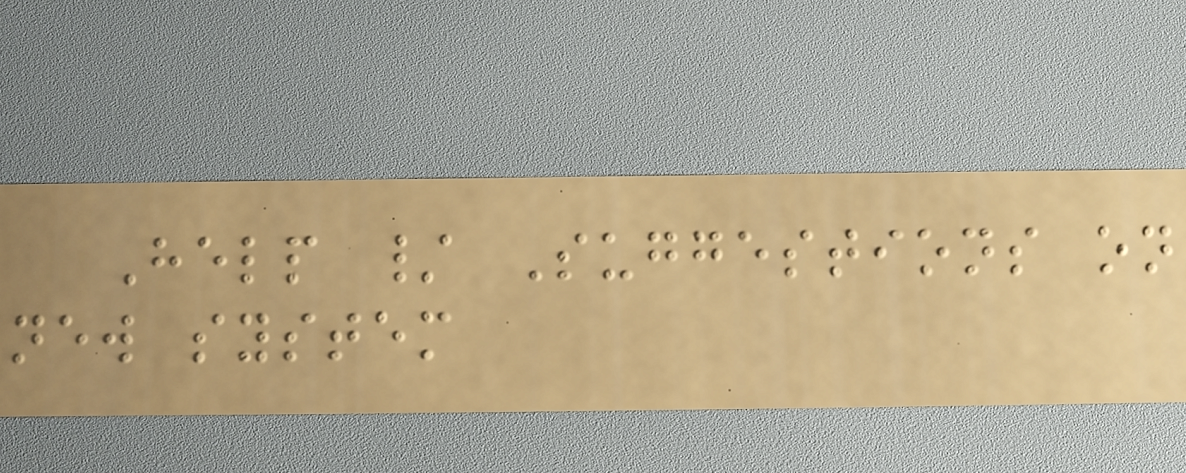Help / Suggestions on
new system
